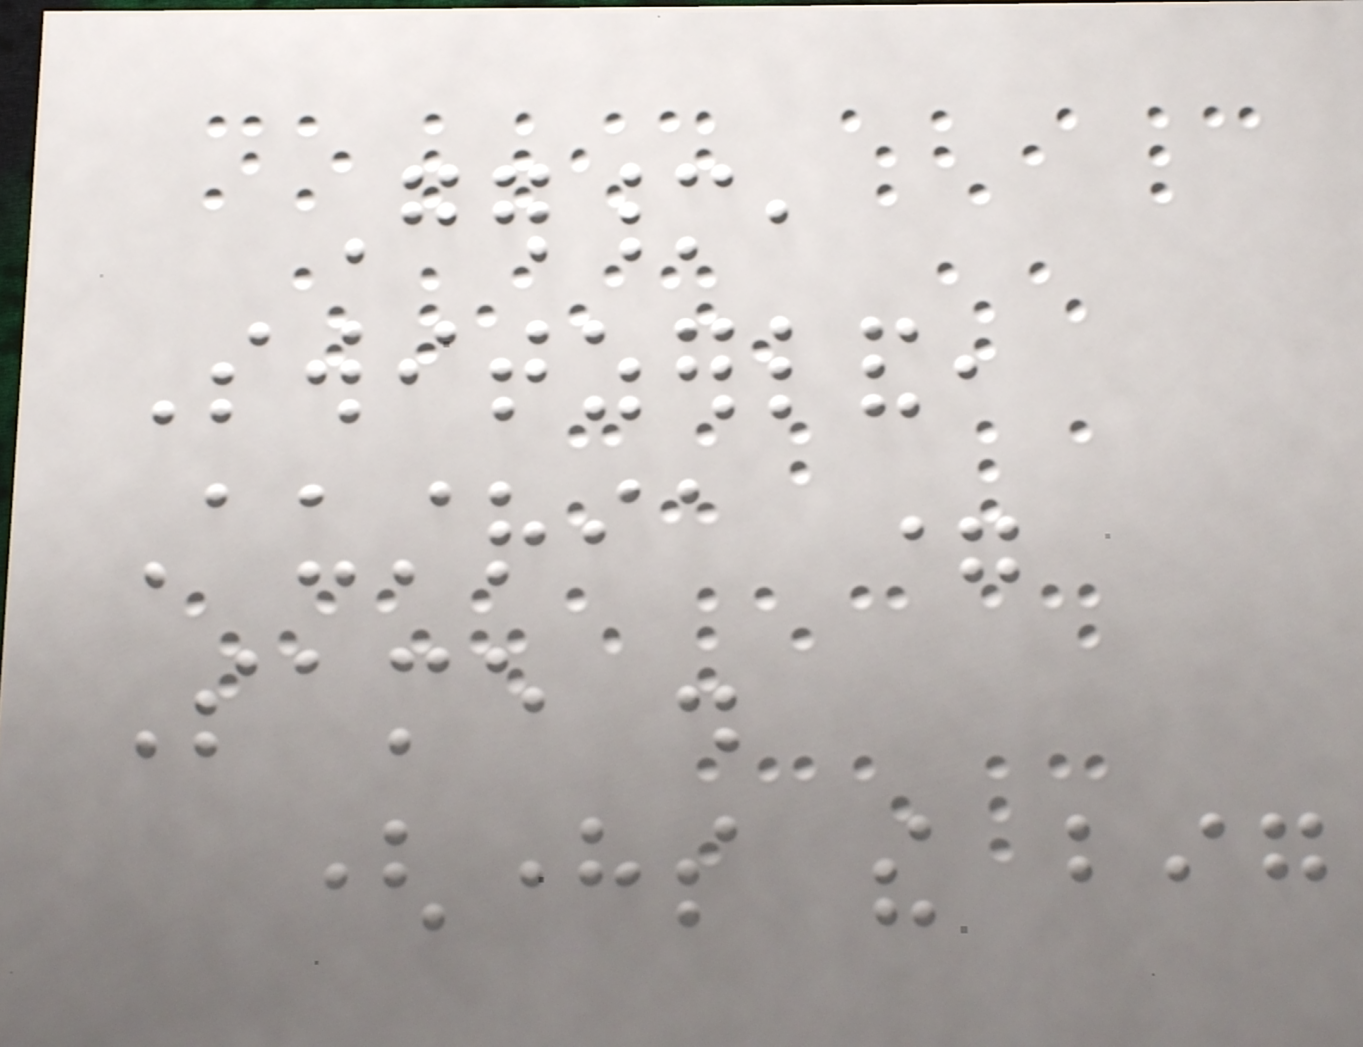Germany,
Switzerland,
Austria =
Same .
(heres the big
